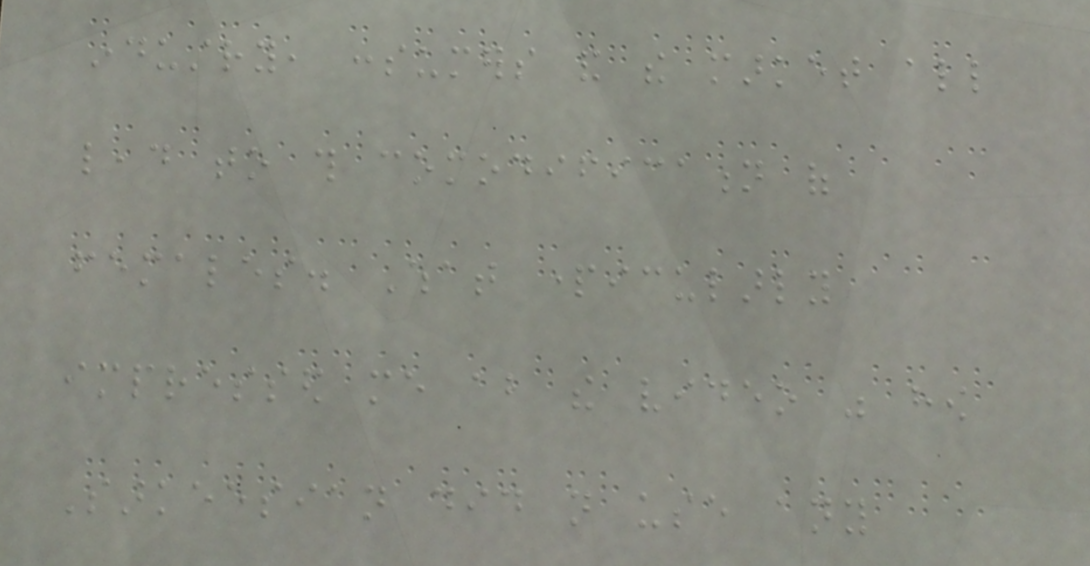industry, consumers and the market all
lead to this comodification of
females. What particularly
impressed me about the video was how
Sarkeesian did not use any
